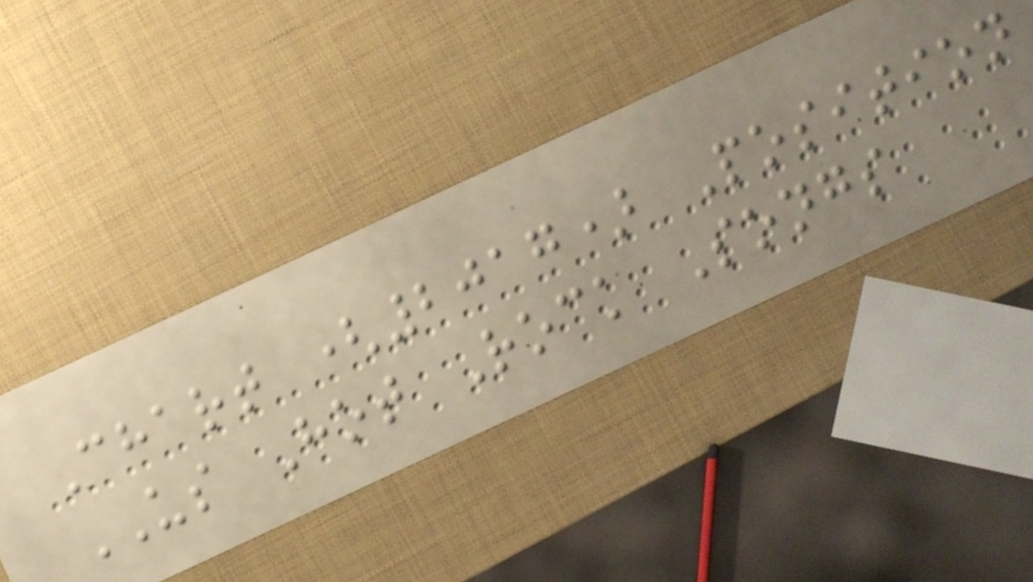Chart (2017) Position
US Hot Rock Songs
